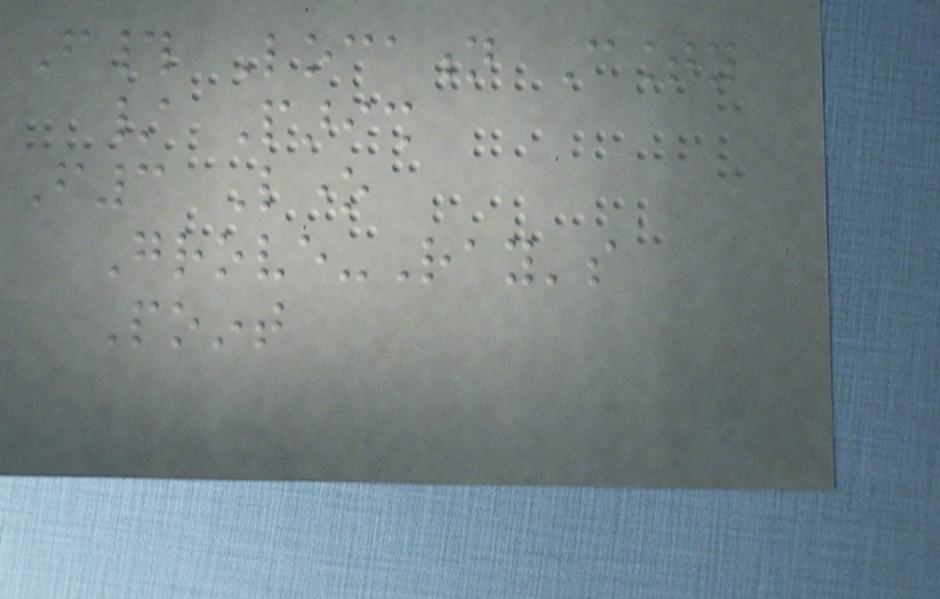F# Location County
/ Parish
F3 Lone
Grove-Ray's
Point
